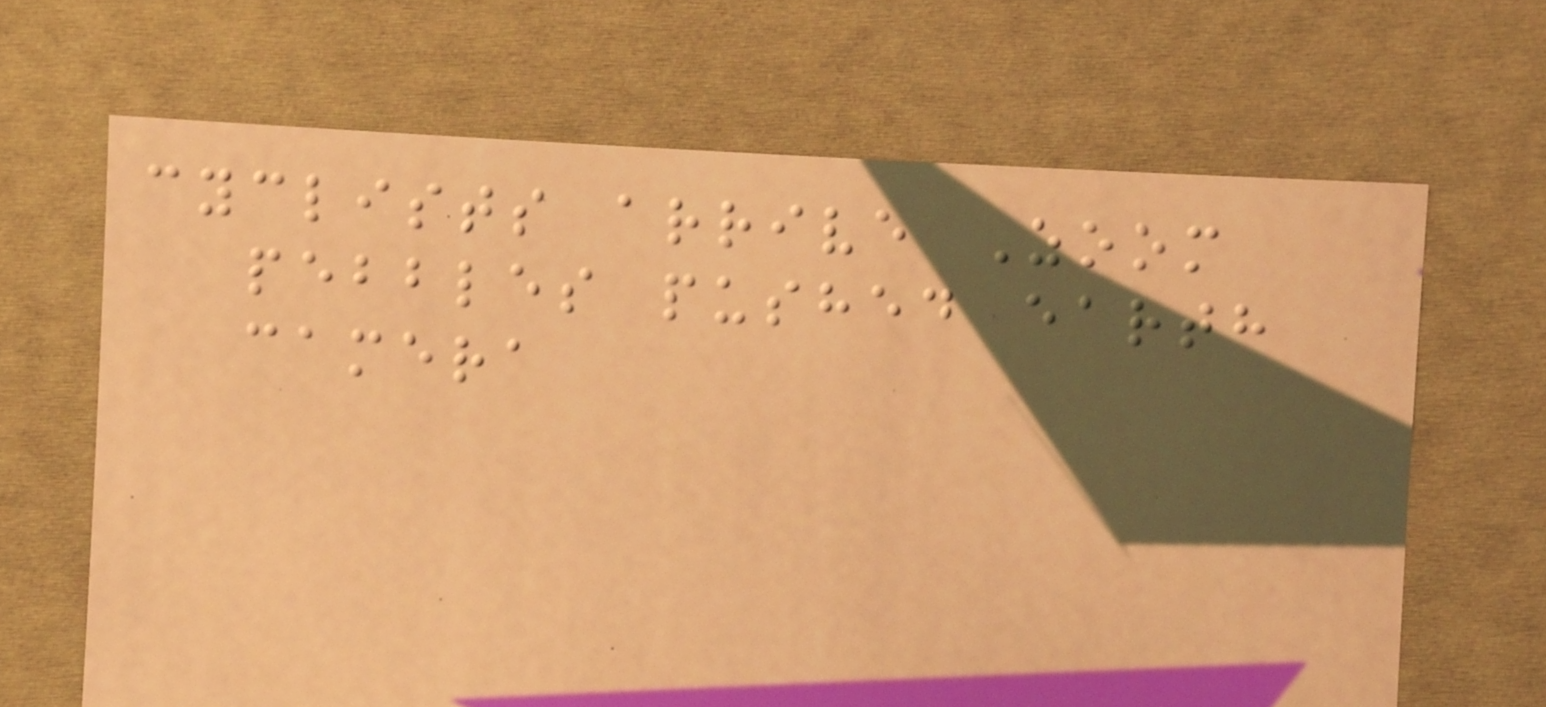cyclists arrive Zoom
pebbles pushed earth
camera
